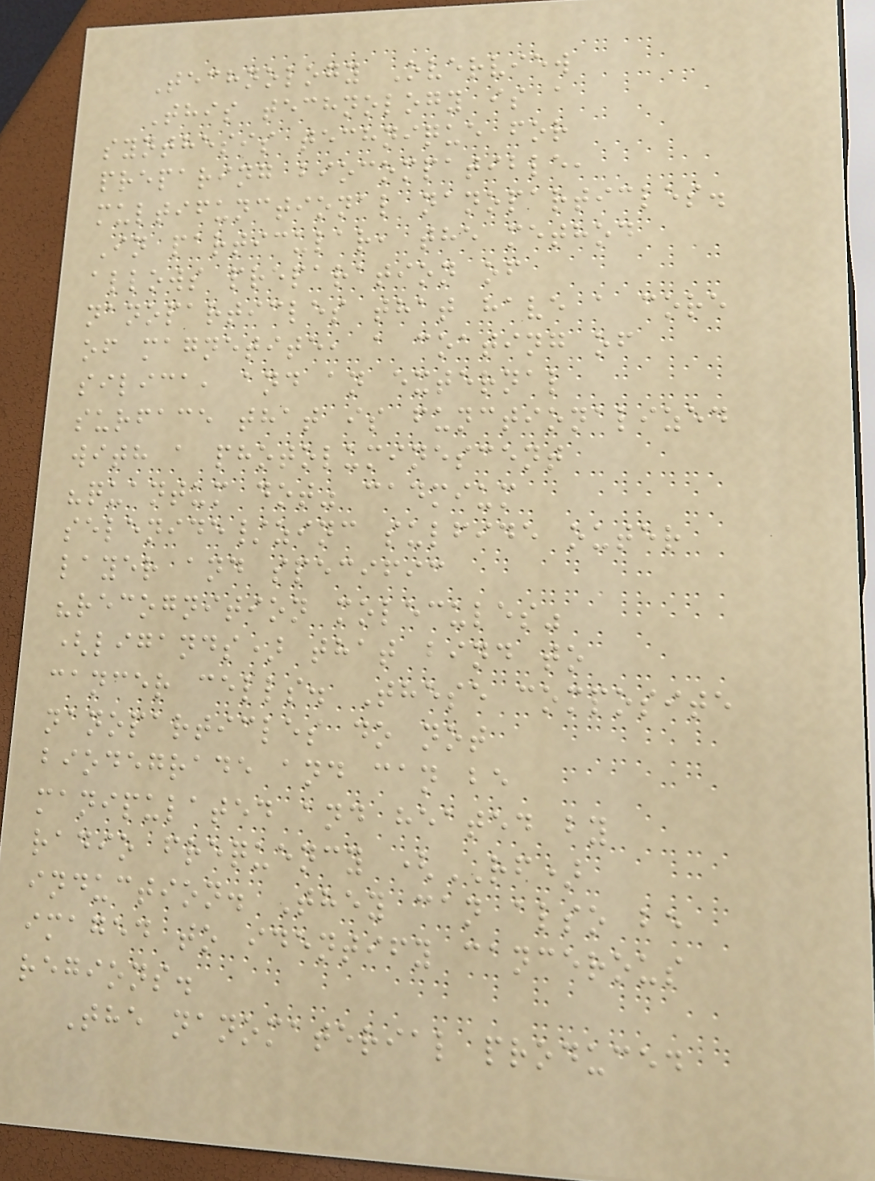Technology Overview
This technology is a
synthesis technique for
preparing biocompatible,
multifunctional nanoparticles.
In particular, the method
allows preparation of
nanoparticles that have a core
of magnetite, a coating of
silica, and an external
surface that is functionalized
with a photoluminescent
"quantum dot" cadmium
selenide/zinc sulfide outer
layer and specific
"recognition molecules"
(ligands) that bind to
cancer cells. These composite
nanoparticles do not
biodegrade and can be
manipulated and heated by
radio frequency (RF)
induction. They can also be
imaged to identify cancerous
regions.
The nanomaterial produced
